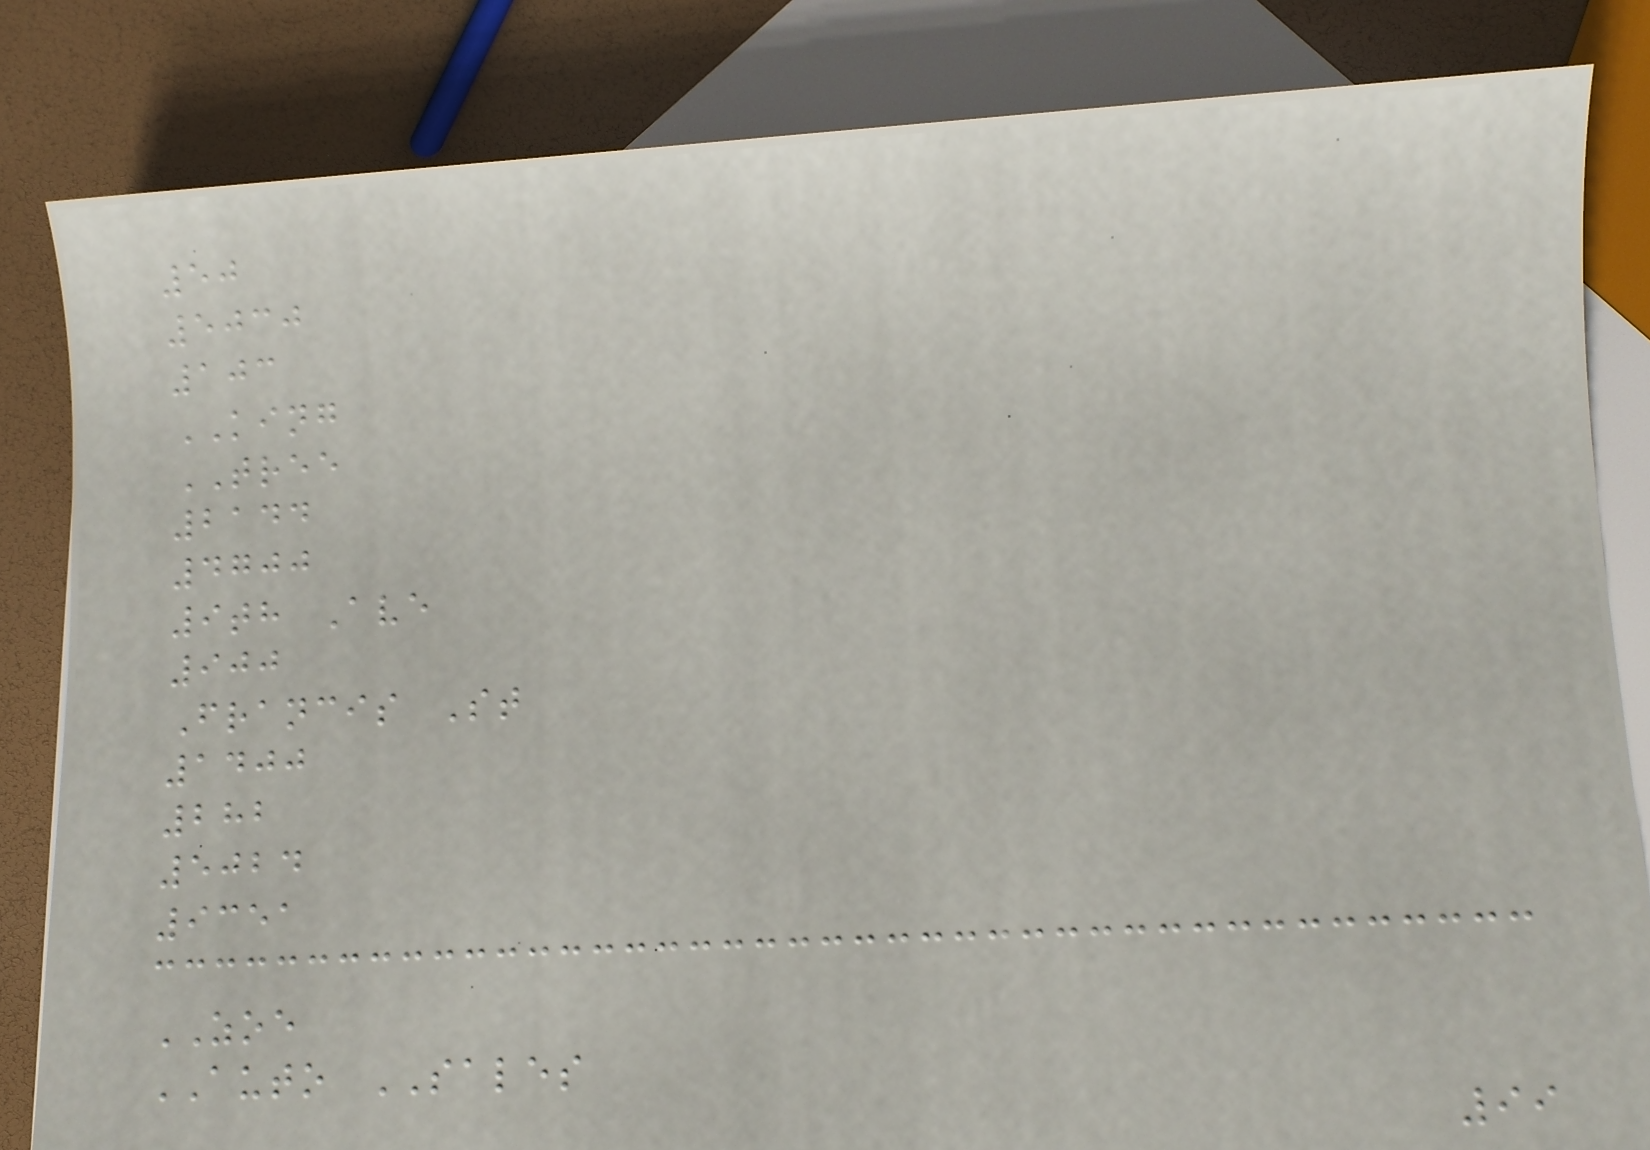50
5030
103
KING
TREE
2144
4700
9th Ave
900
Francis St
1400
282
5024
9351
ZOE
AUTO SALES
99
